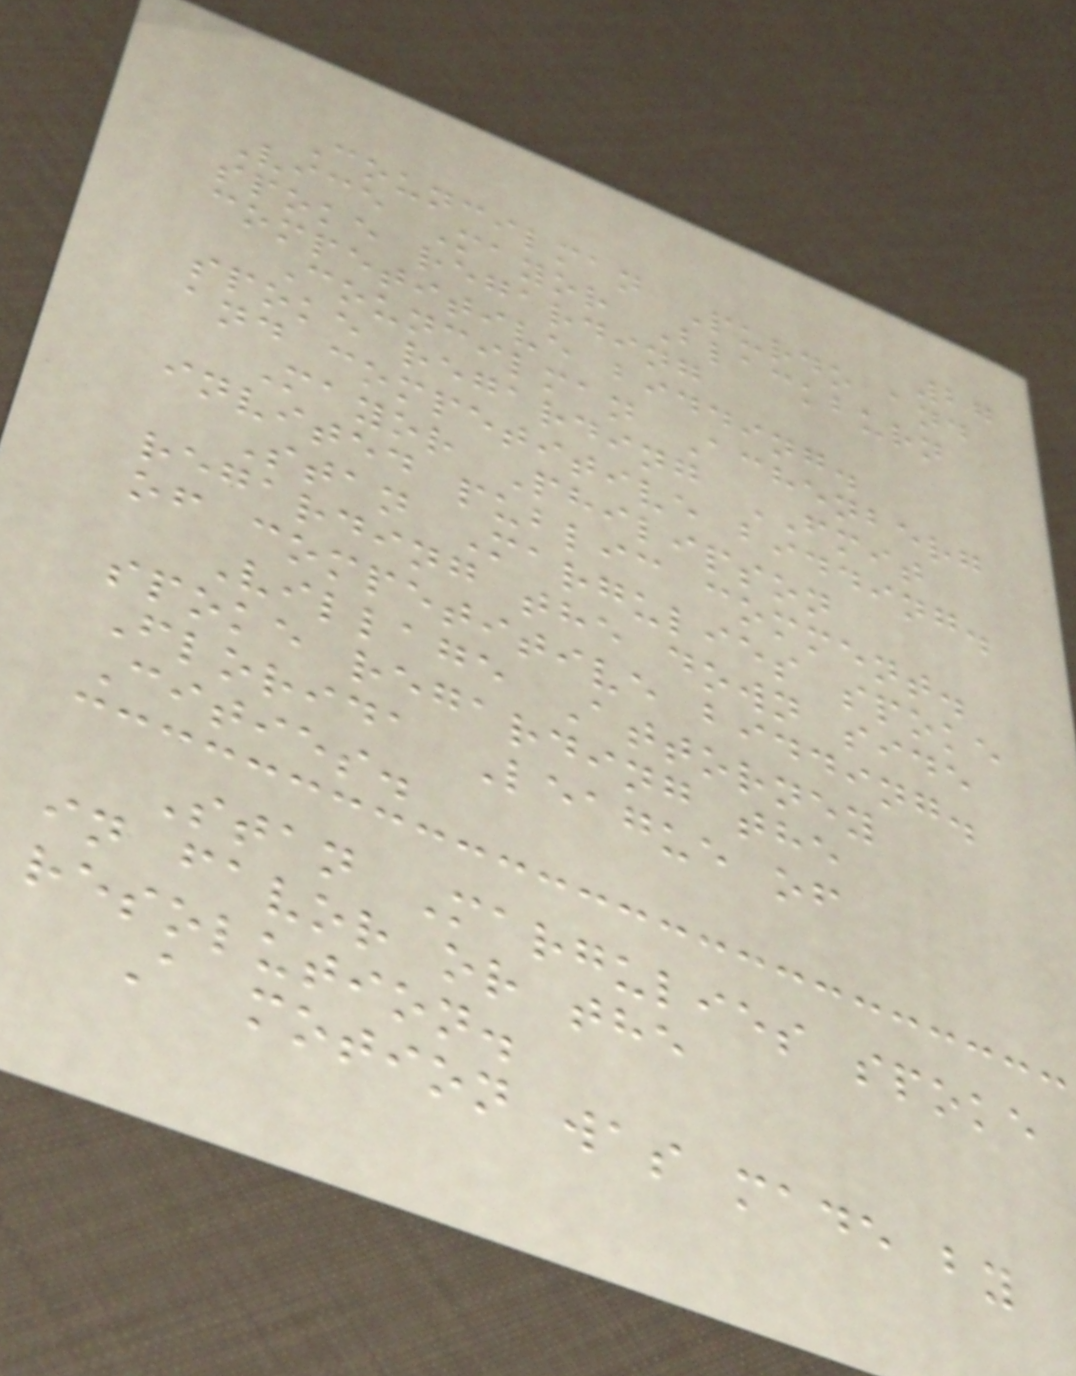27
Councilman Purdo and
Vice Mayor Blackburn
spoke regarding
competitive bidding.
Councilman Achenberg
spoke regarding FMIT
and competitive bidding.
Mayor Philipson
invited public comment.
Stan Margulies spoke
regarding the down side
of competitive bidding.
Village Attorney
spoke regarding the
Florida League of
Cities.
Stan Margulies spoke
in favor or the
resolution.
A motion was made by
